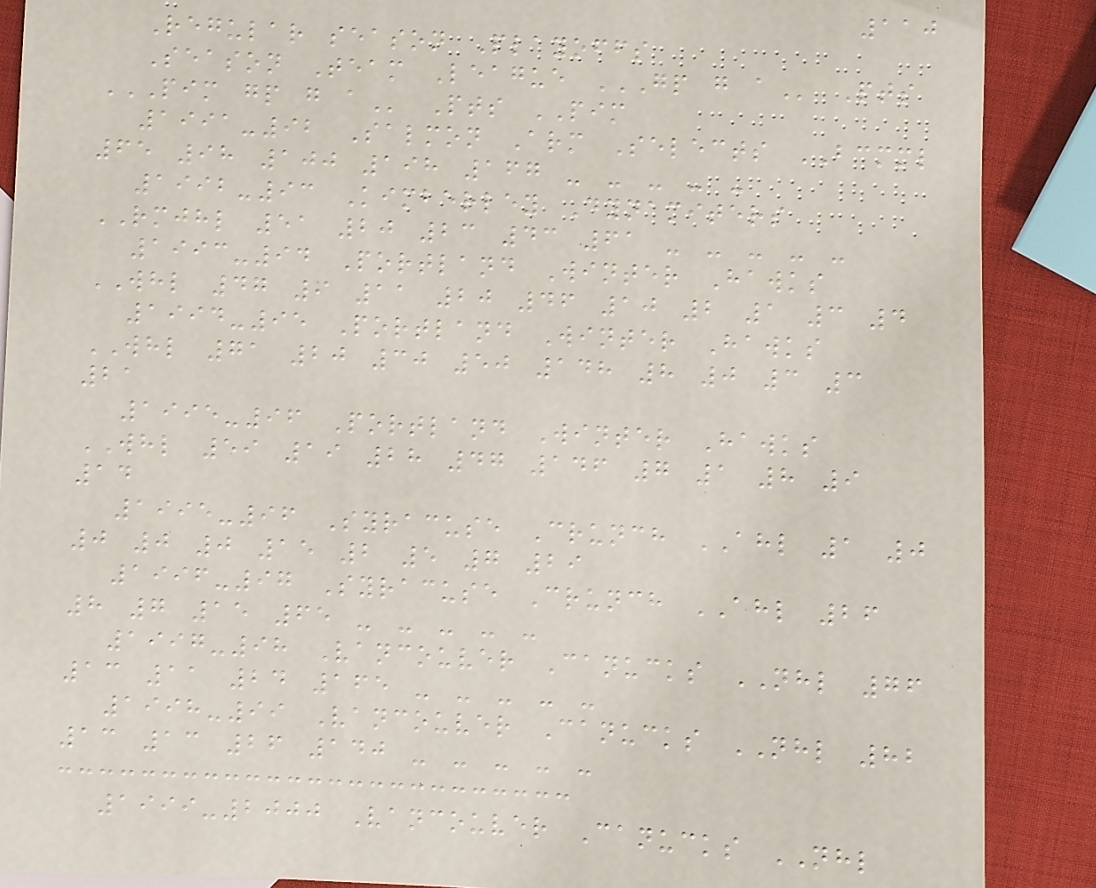110
Regular season Playoffs
Season Team League GP G A Pts
PIM GP G A Pts PIM
1991-92 Salmon Arm Selects BCMML
65 98 100 198 167 - - - - -
1992-93 Kimberley Dynamiters
RMJHL 51 20 23 43 61 - - - - -
1993-94 Portland Winter Hawks
WHL 47 9 11 20 46 10 2 1 3 4
1994-95 Portland Winter Hawks
WHL 71 20 30 50 148 8 0 3 3
21
1995-96 Portland Winter Hawks
WHL 59 19 28 47 146 7 1 8 9
14
1995-96 Syracuse Crunch AHL 1 0
0 0 0 15 2 5 7 29
1996-97 Syracuse Crunch AHL 26
8 7 15 65 - - - - -
1997-98 Vancouver Canucks NHL 76
13 11 24 165 - - - - -
1998-99 Vancouver Canucks NHL 82
13 13 26 140 - - - - -
1999-2000 Vancouver Canucks NHL
